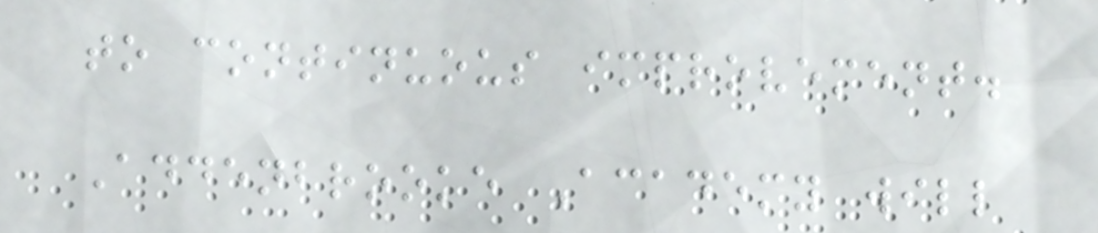to continuous improvement.
Addenbrooke Academy will
